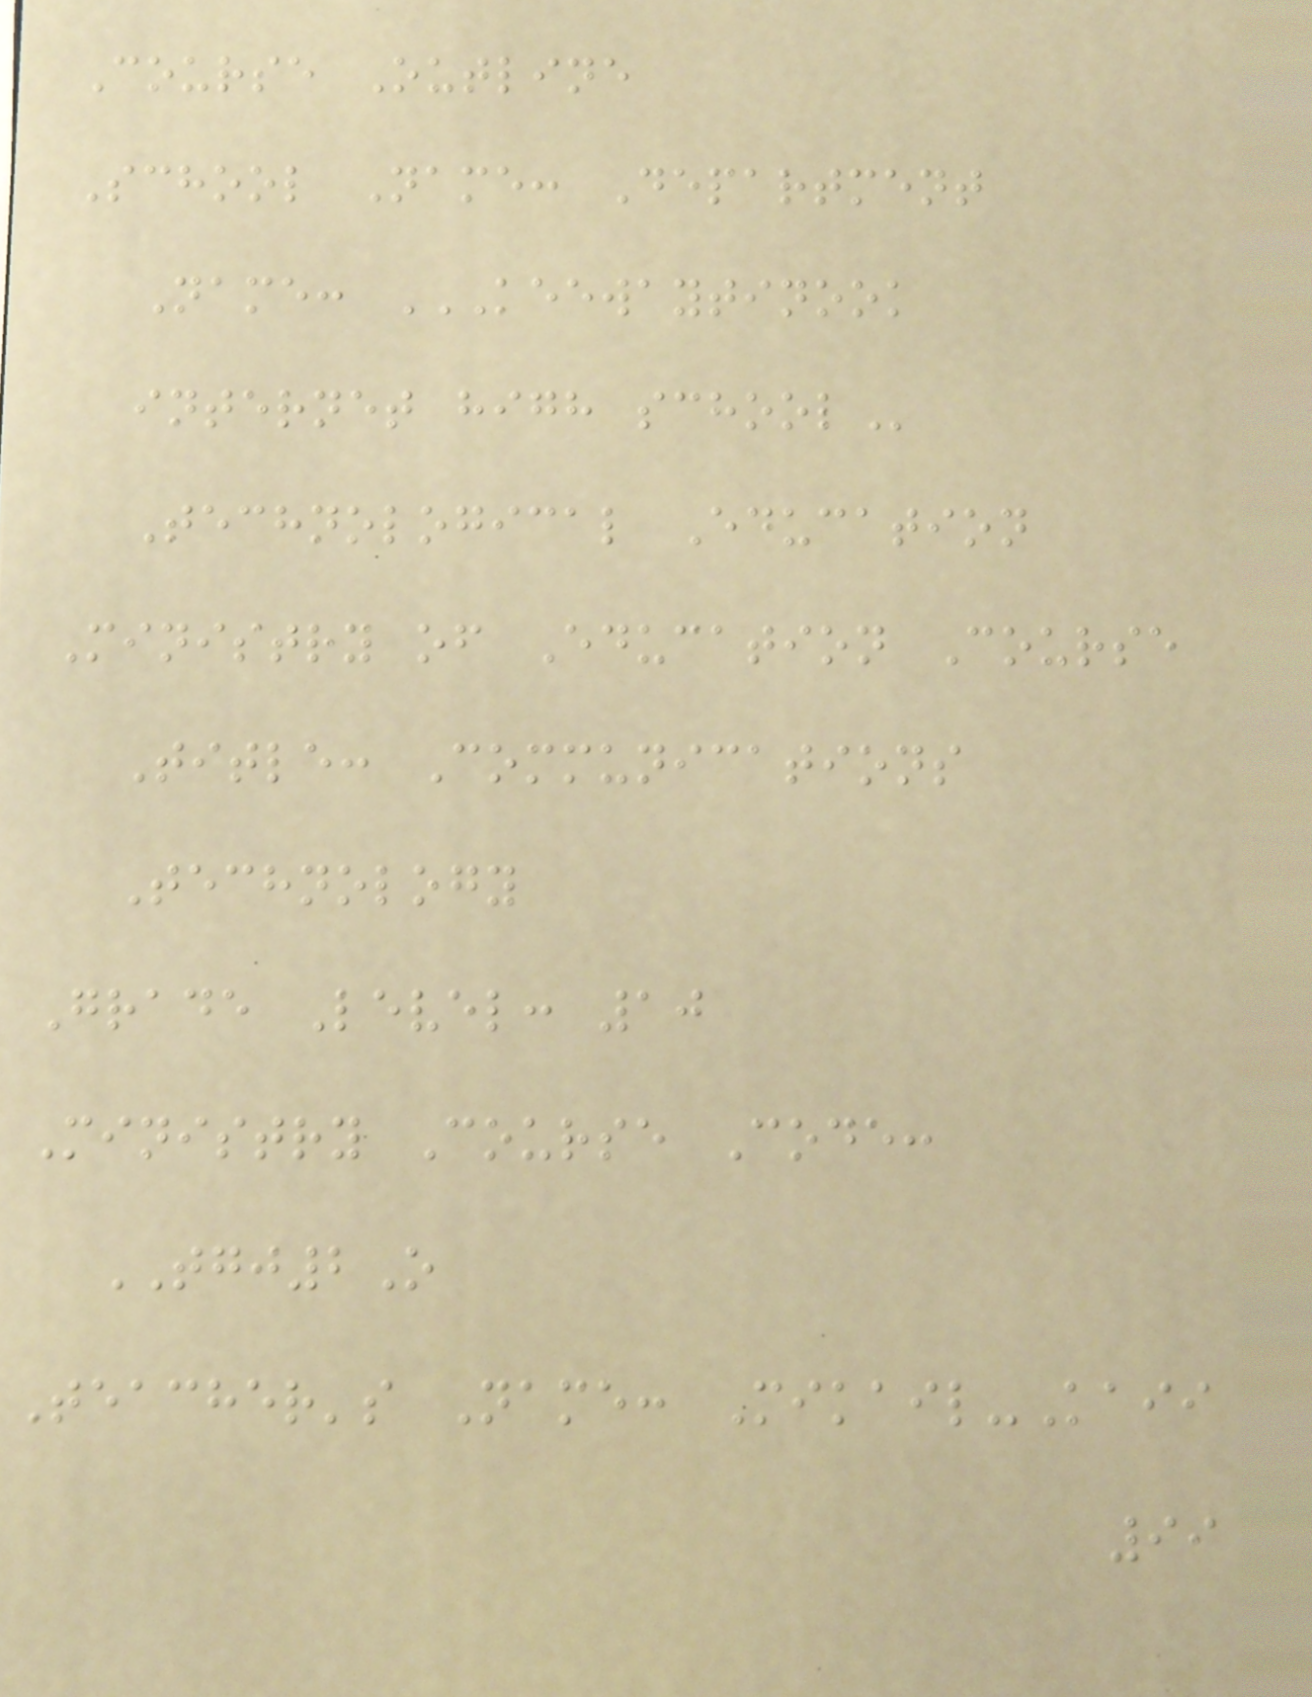Course Outline
School Name: Department
Name: KEEWAYTINOOK
INTERNET HIGH SCHOOL
Technological Education
Ministry of Education Course
Title: Communications
Technology
Grade Level: 10
Ministry Course Code:
TGJ2O
Teacher's Name: Mikail-Kaii
99
